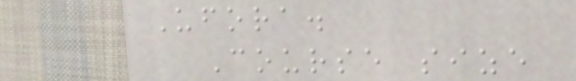Ufora.
Course size
